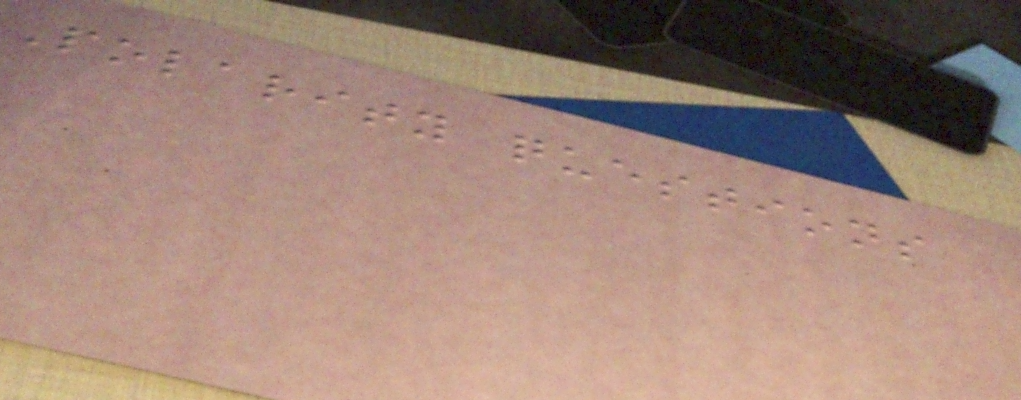Polarity questions
